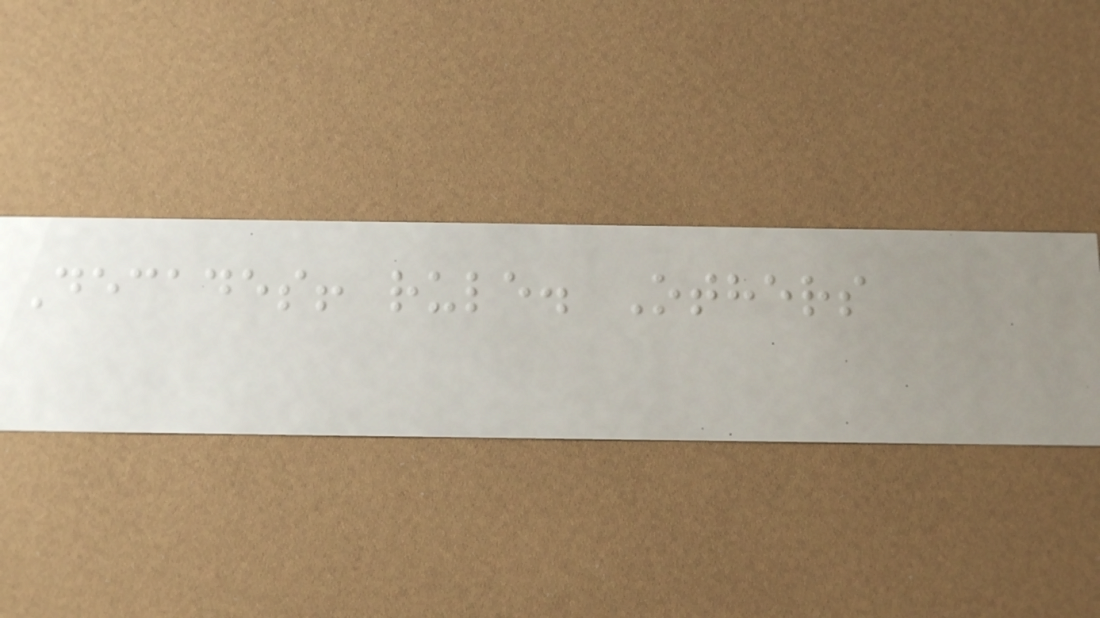Decades! rule. Others
